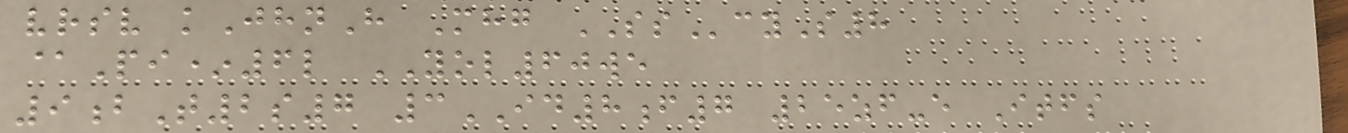vrsv kJhnH Mhg SScyS8
@Pi*6l YOL60we
9bT2s7 3ID8f7 25zf-e Itfs
